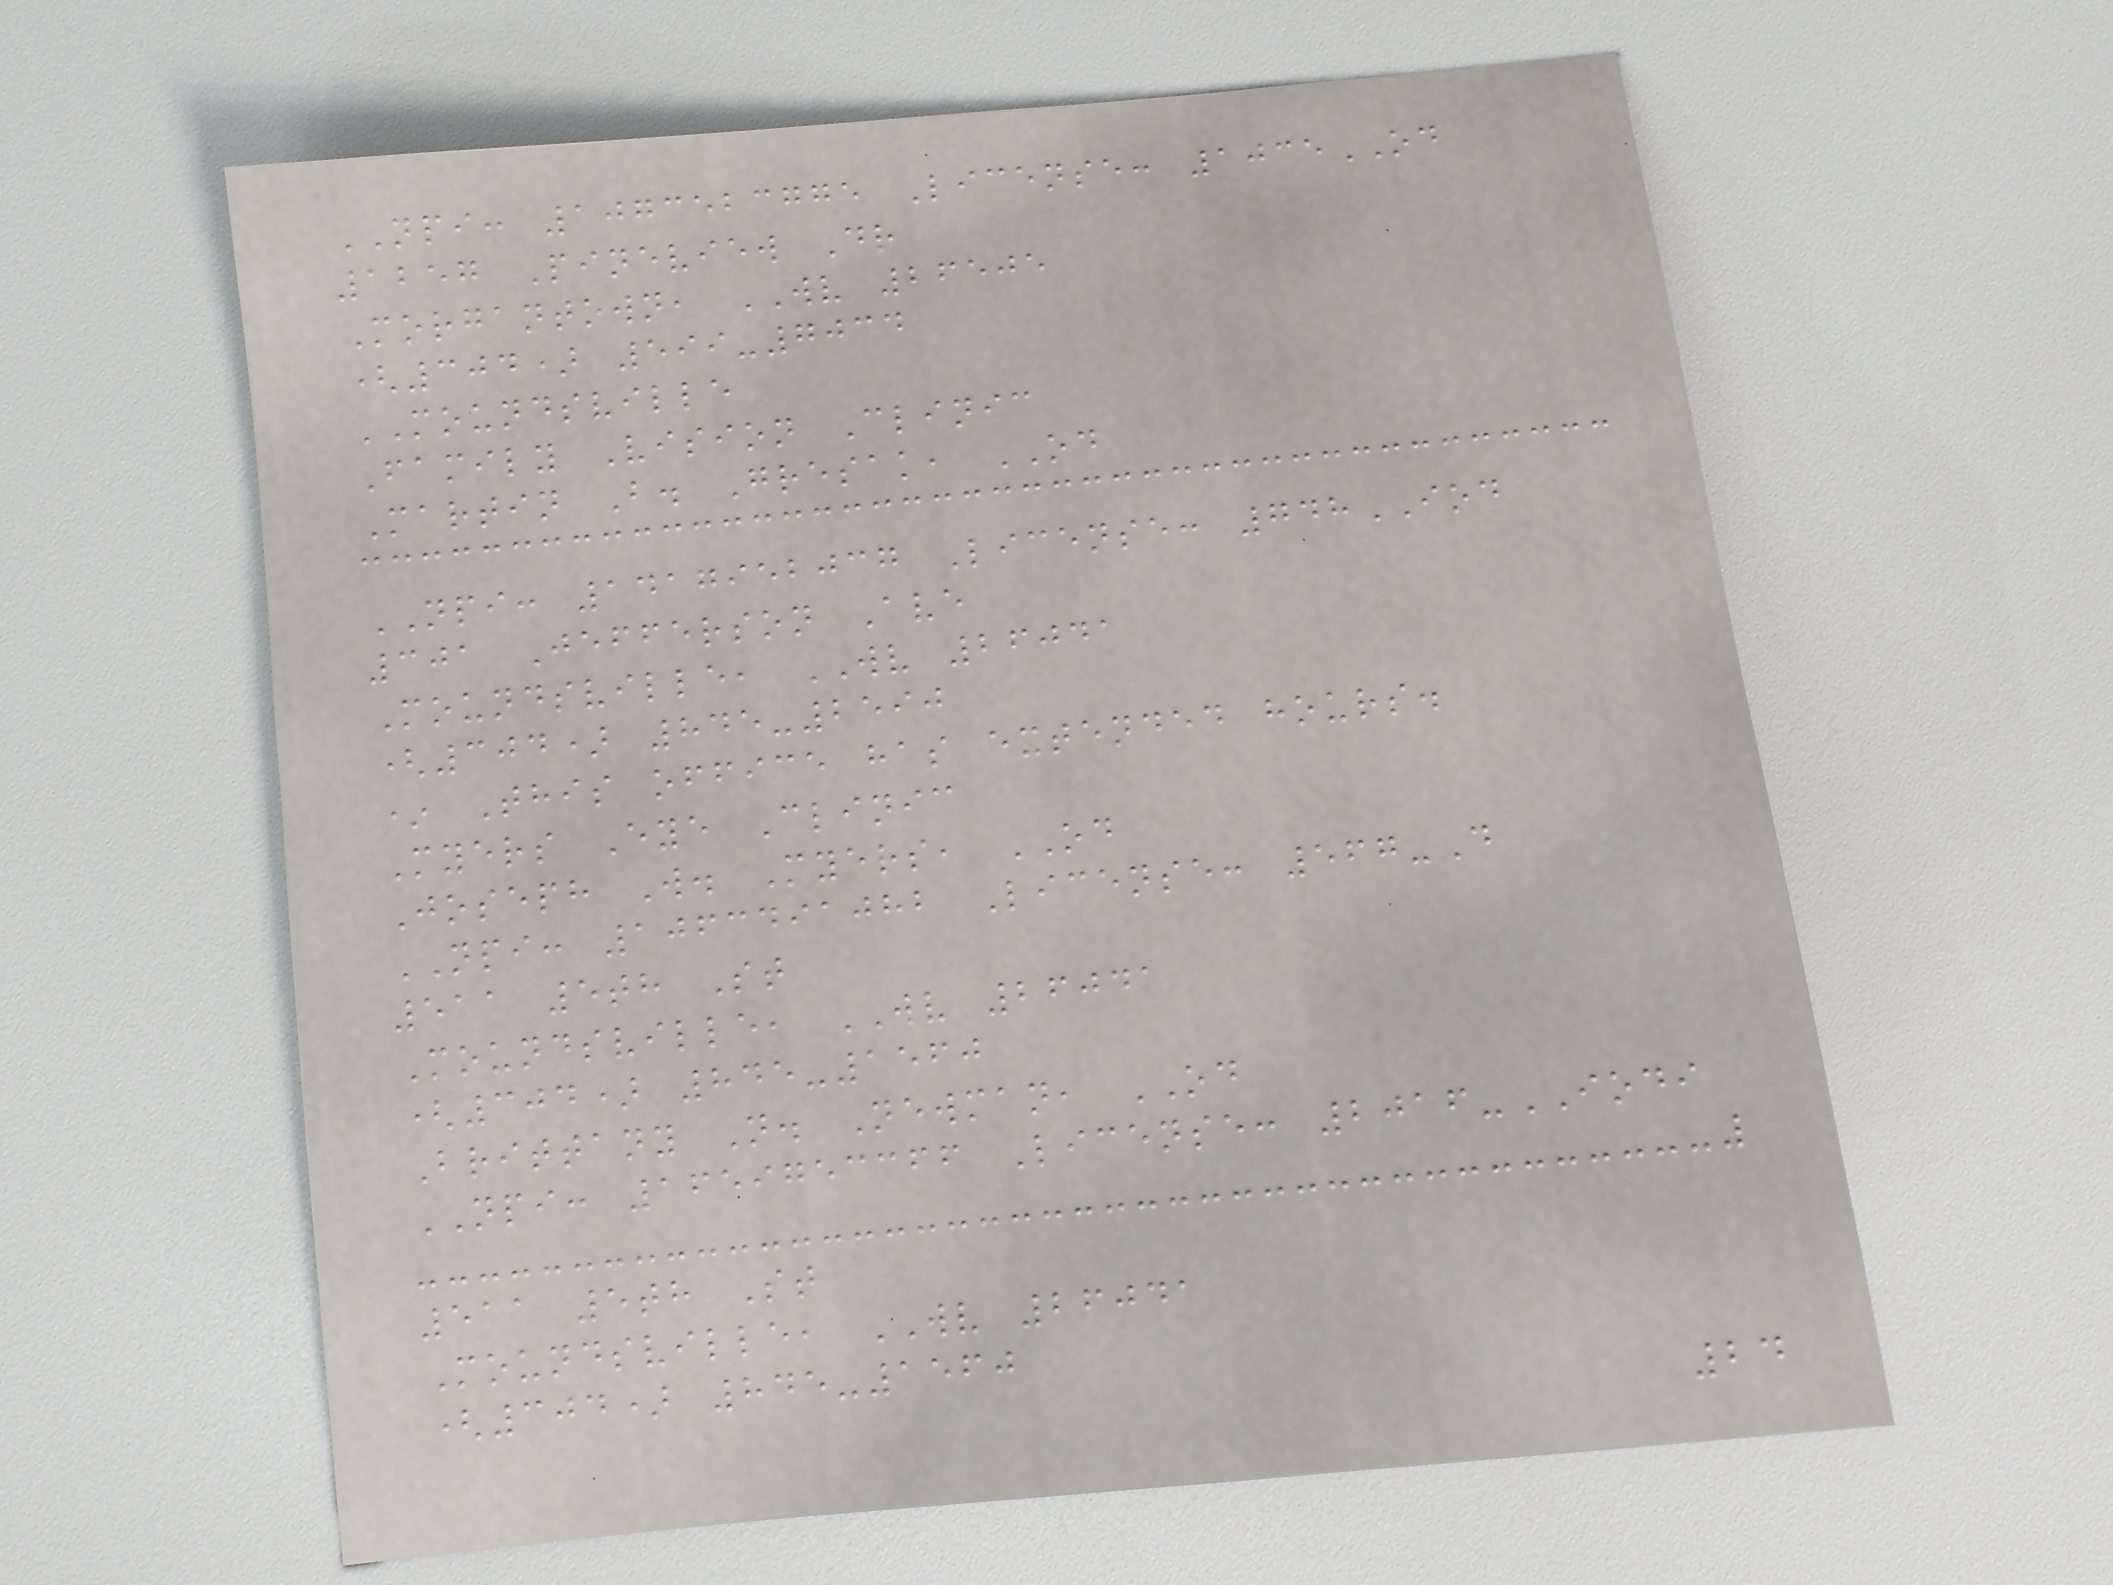NPI: 1073523775 License: 1035OD
1257 Pineview Dr
Morgantown, WV 26505
(304) 599-7034
MOUNDSVILLE
Family Vision Clinic
Martin B. Gresak, OD
NPI: 1417952037 License: 748IOD
301 Jefferson Ave
Moundsville, WV 26041
(304) 845-2590
* This office has extended hours.
Myers Eye Clinic
Joseph W. Myers, OD
NPI: 1063491082 License: 567-D
511 5th St
Moundsville, WV 26041
(304) 845-1560
Brittany N. Newman, OD
NPI: 1659753366 License: 2016-IODI
511 5th St
Moundsville, WV 26041
(304) 845-1560
24
